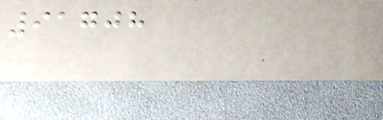91708
